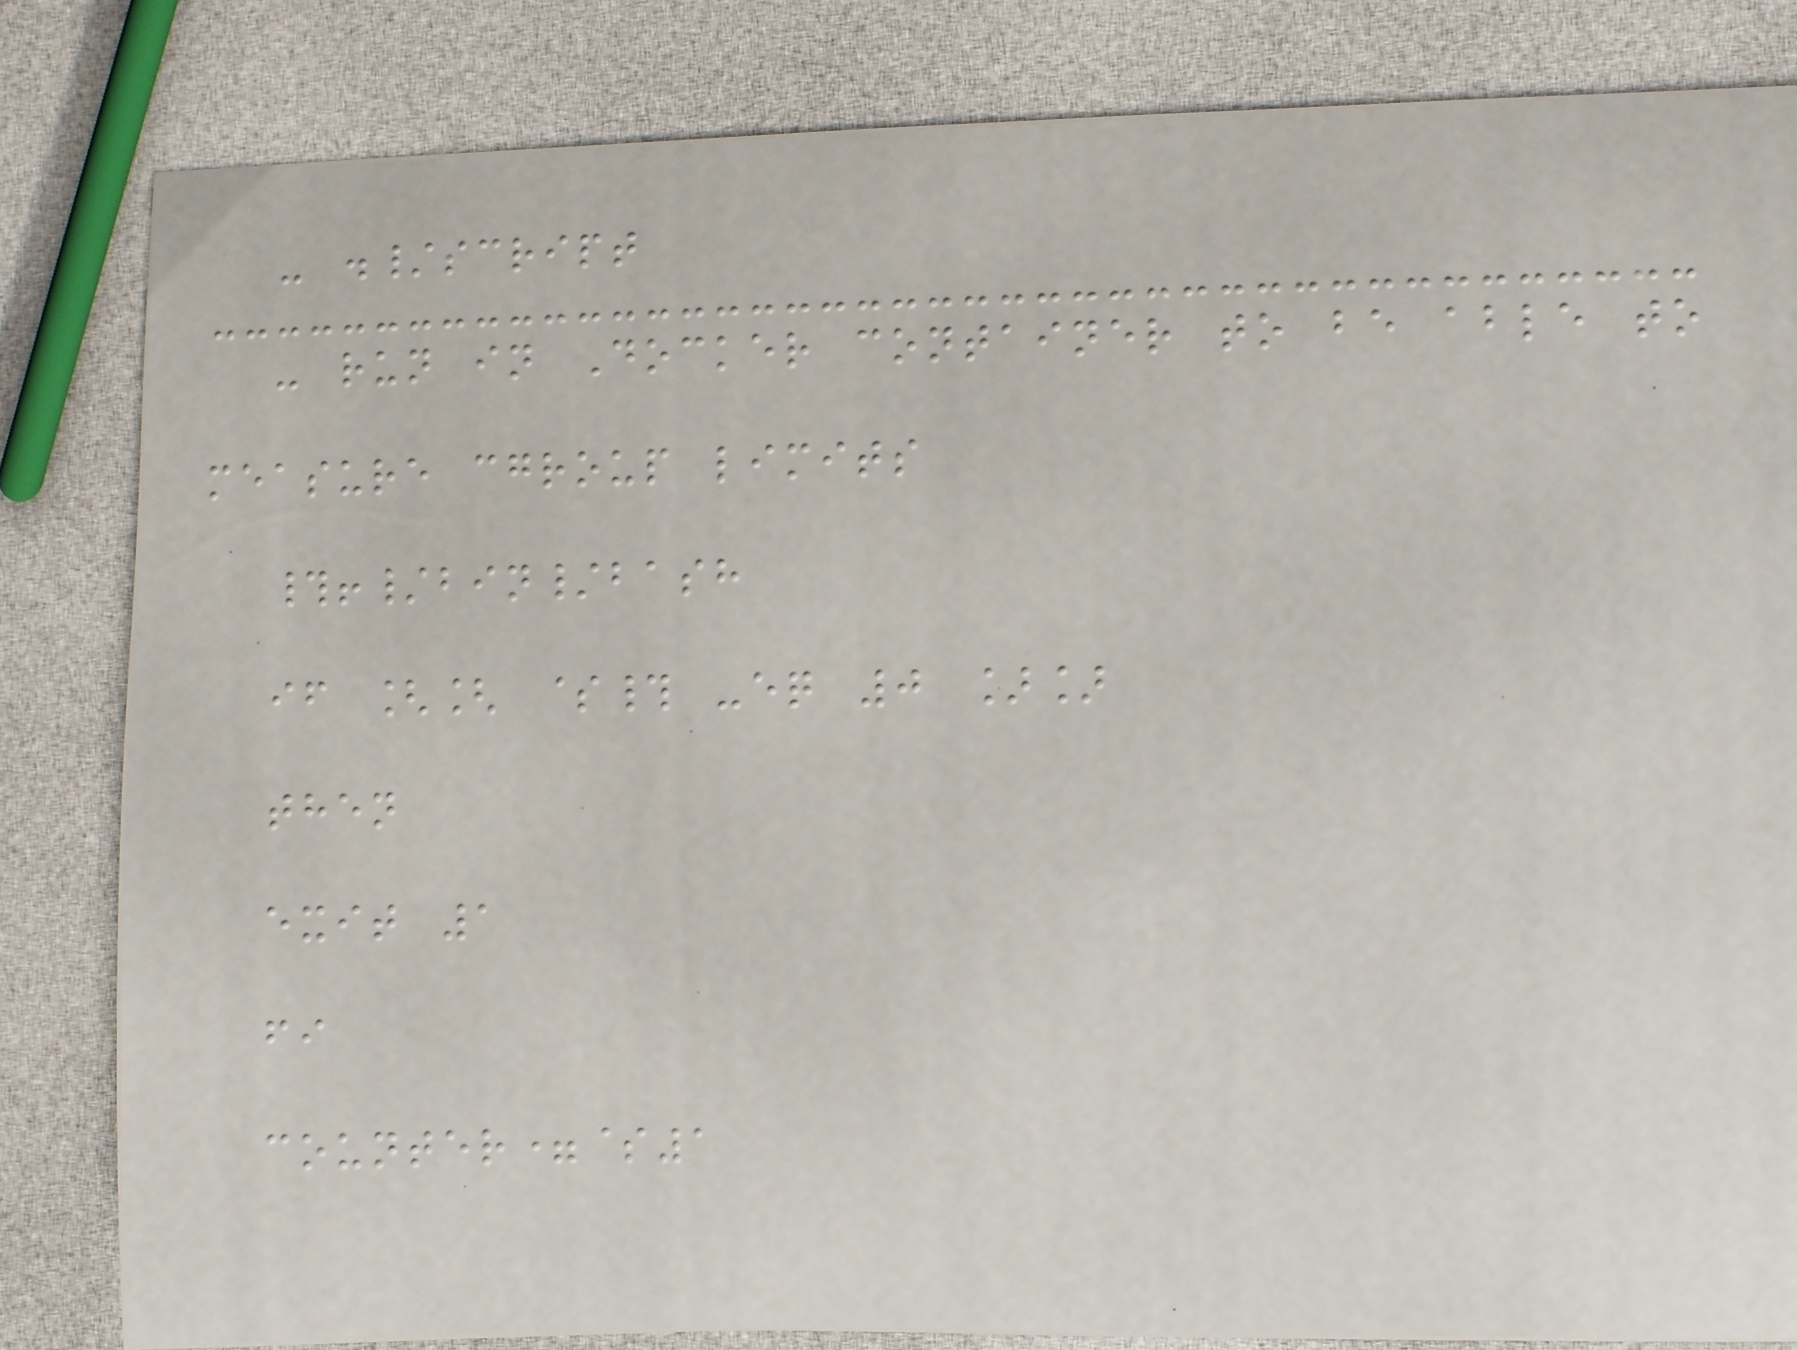- ./script
- run in Docker container to be able to
measure cgroup limits
#!/bin/bash
if [[ $# -eq 0 ]]
then
exit 1
fi
counter=$1
